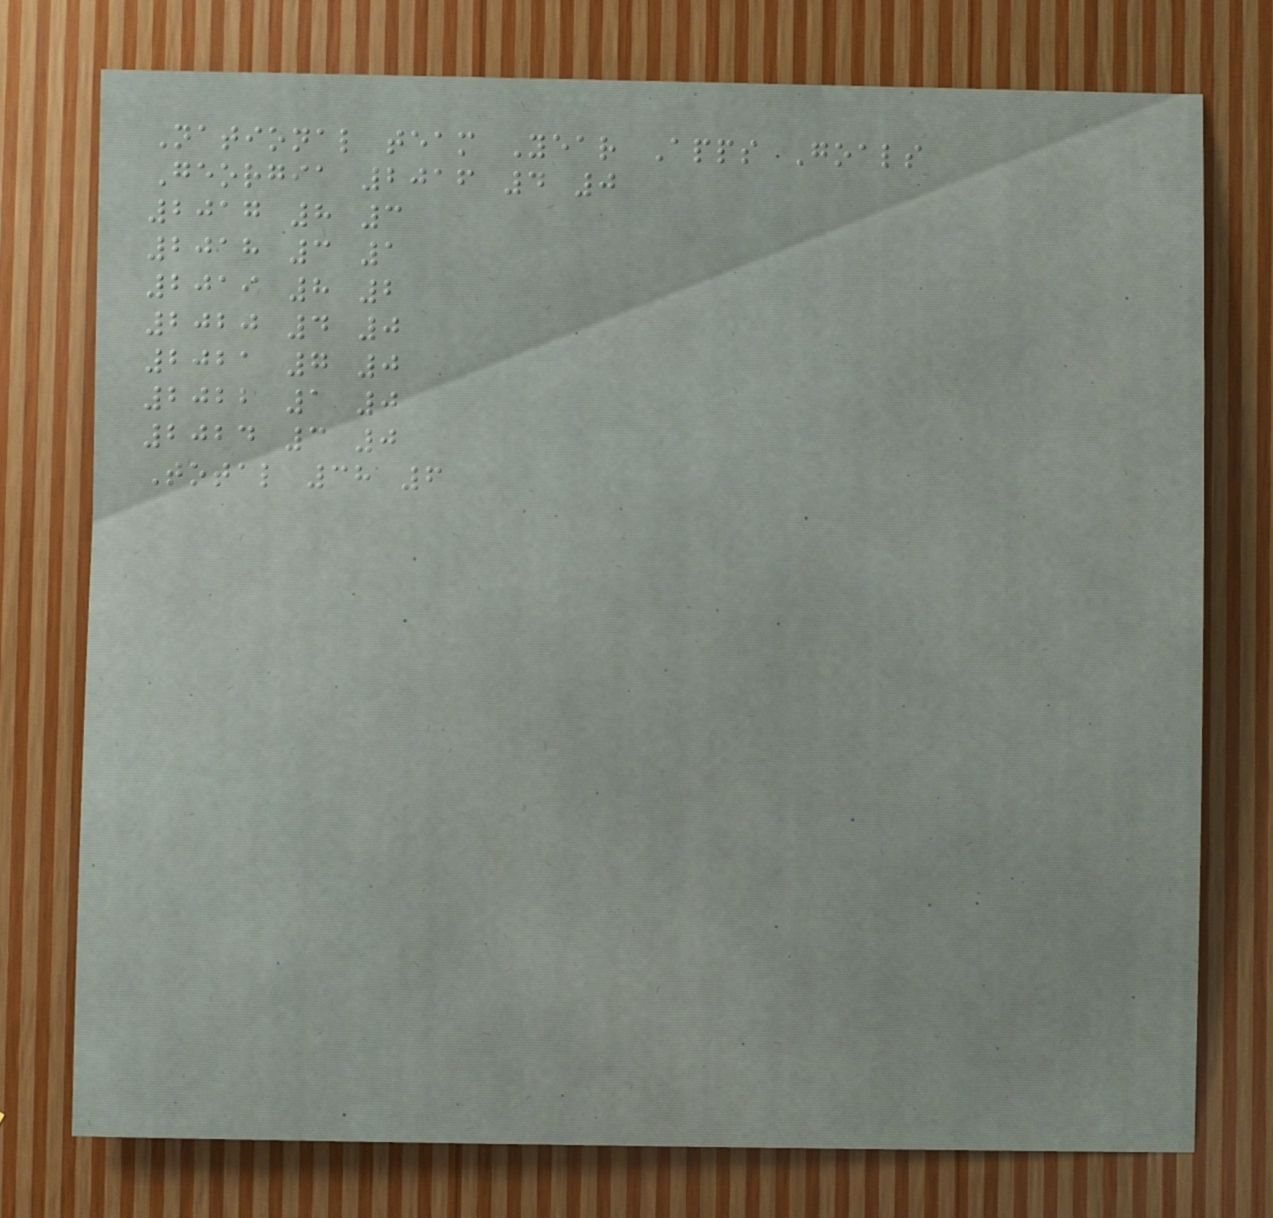National team Year Apps Goals
Georgia 2016 4 0
2017 8 3
2018 3 1
2019 8 2
2020 4 0
2021 7 0
2022 1 0
2024 3 0
Total 38 6
